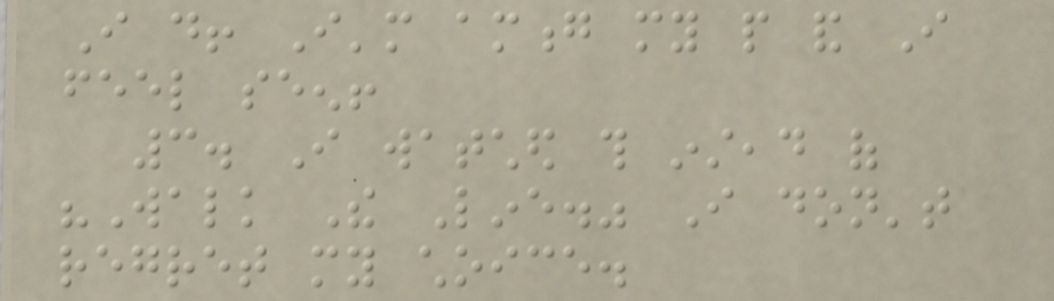I do! I'm among my people and I
feel seen!
3. I watched this instead of
"Walk The Line." I don't
regret my choice.
